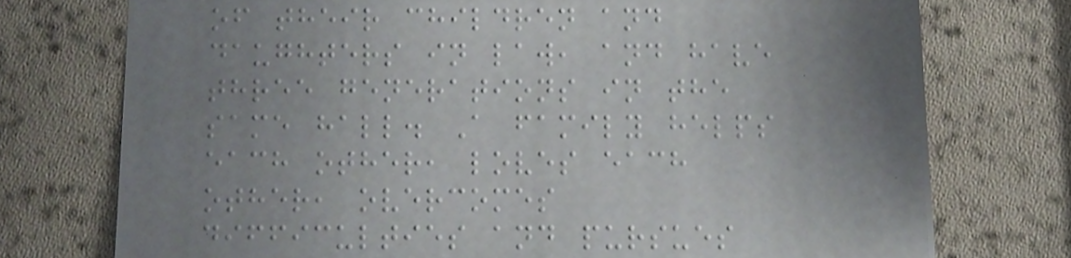of their children and
daughters in law, and have
three generations in the
same hall. A family helps
each other, loves each
other, overcomes
difficulties and pursues
